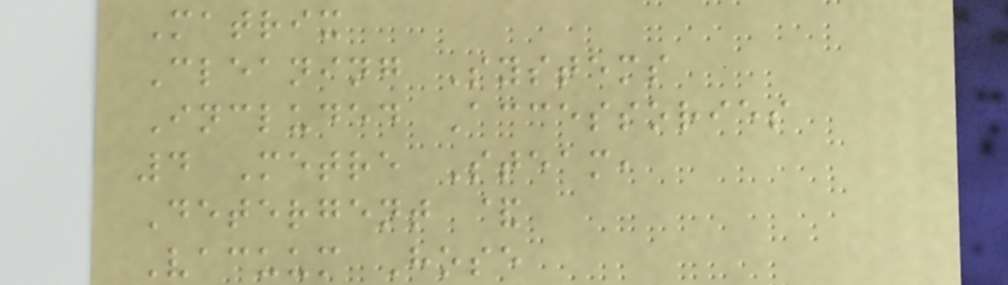Matrix
Cleaning Systems
Included Accessories
4 Metre Steam,
Detergent &
Vacuum Hose
